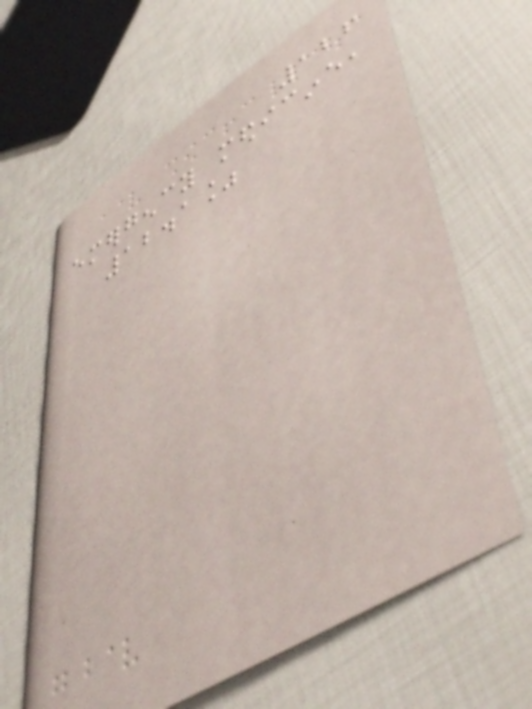126
emergency medicine,
12.1%
